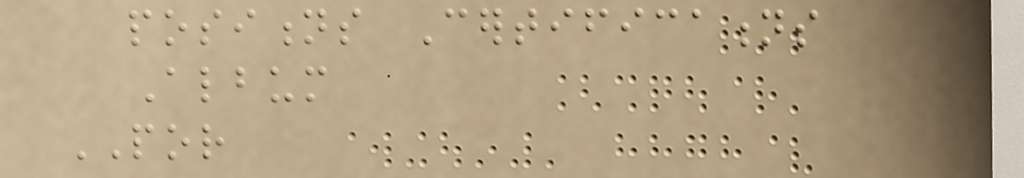positions Certifications
Album
POR
